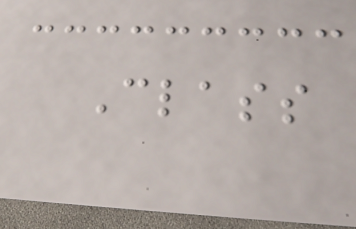Class
